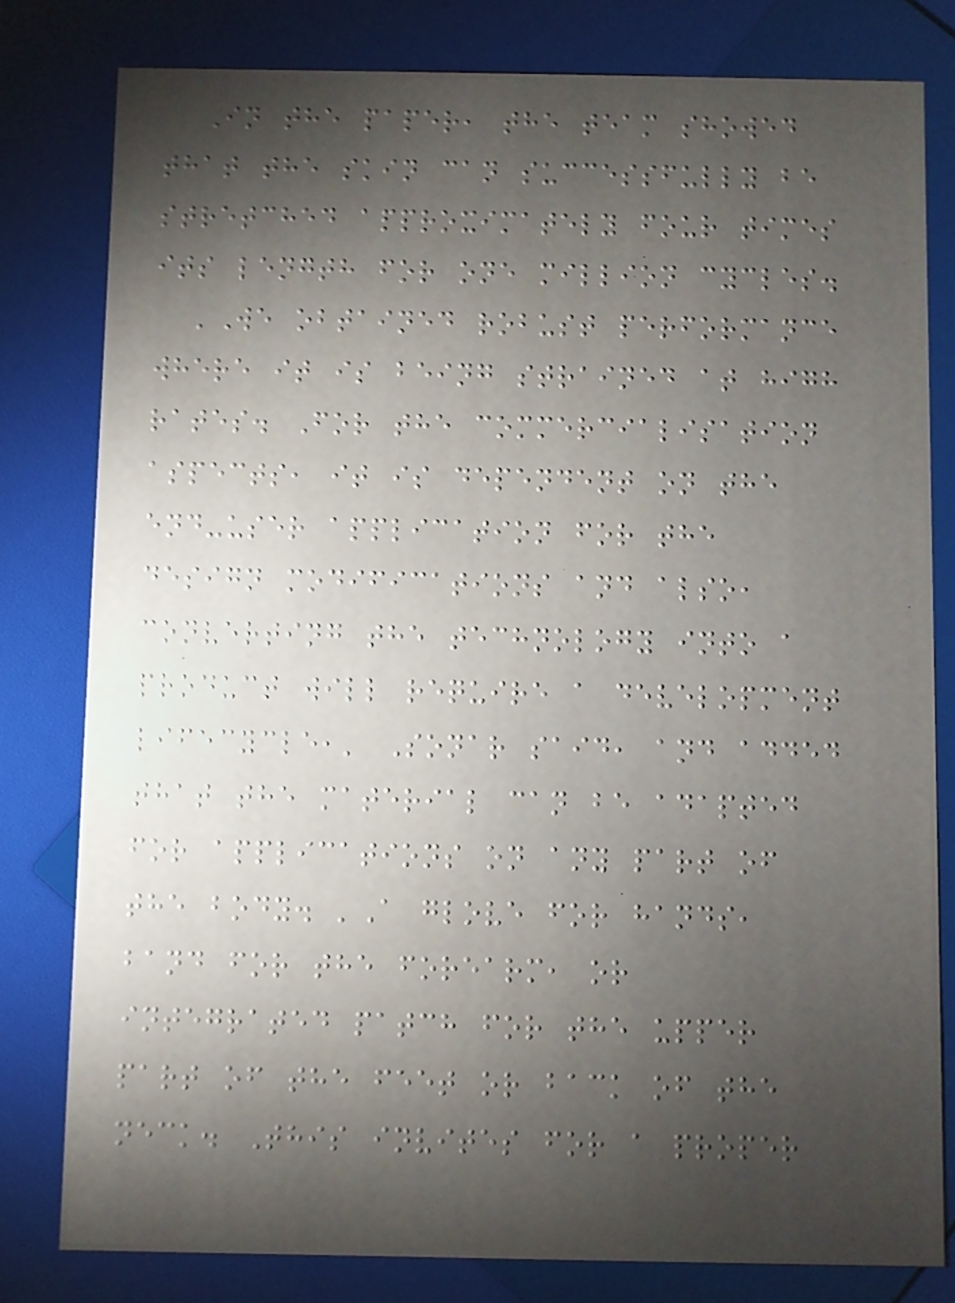In the paper, the team showed
that the skin can successfully be
stretched approximately four times
its length for one million cycles.
'We obtained robust performance
where it is being strained at high
rates. For the commercialisation
aspects, it is dependent on the
end-user application for the
design modifications and also,
converting the technology into a
product will require a development
lifecycle,' Sonar said, and added
that the material can be adapted
for applications on any part of
the body. 'A glove for hands,
band for the forearm, or
integrated patch for the upper
part of the feet or back of the
neck. This invites for a proper
